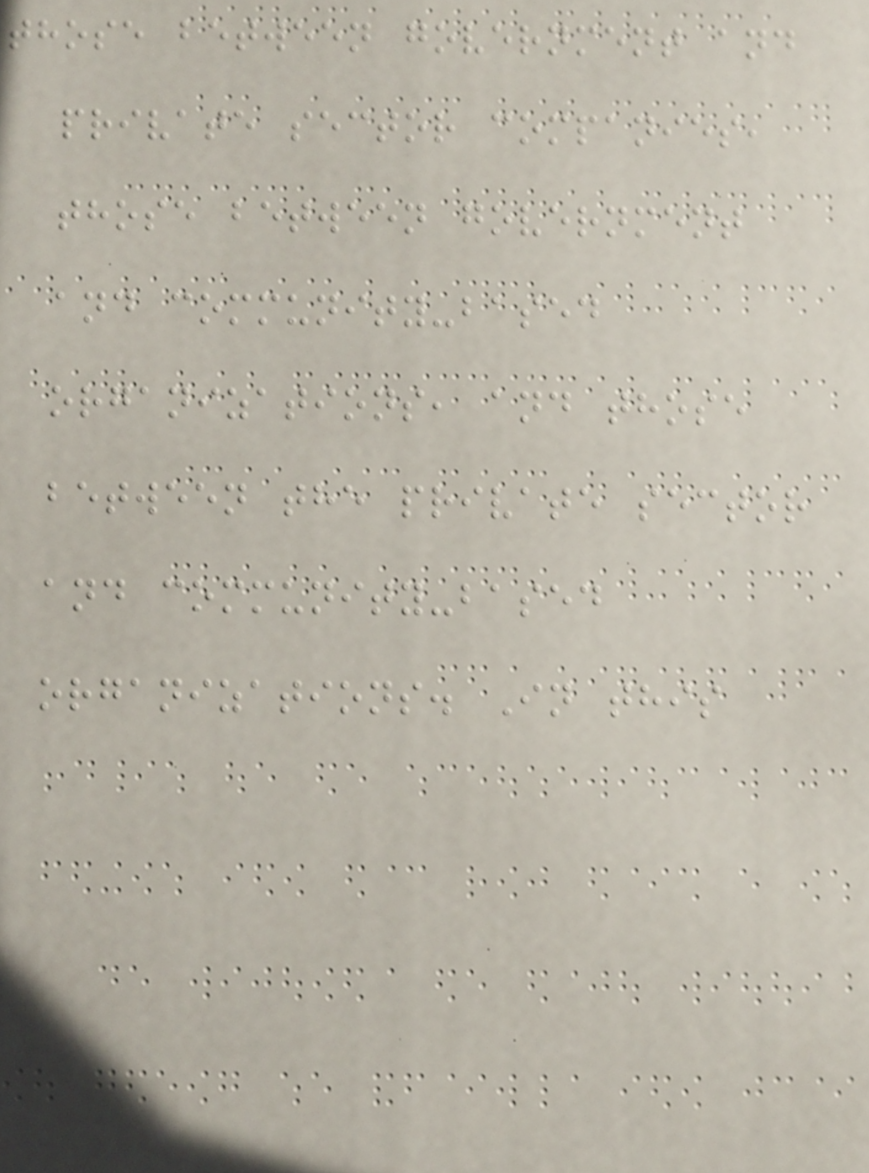those between government and
private sector companies,
those between government
and community-based
organizations, and those
between the private sector
and community-based
organizations. In this
